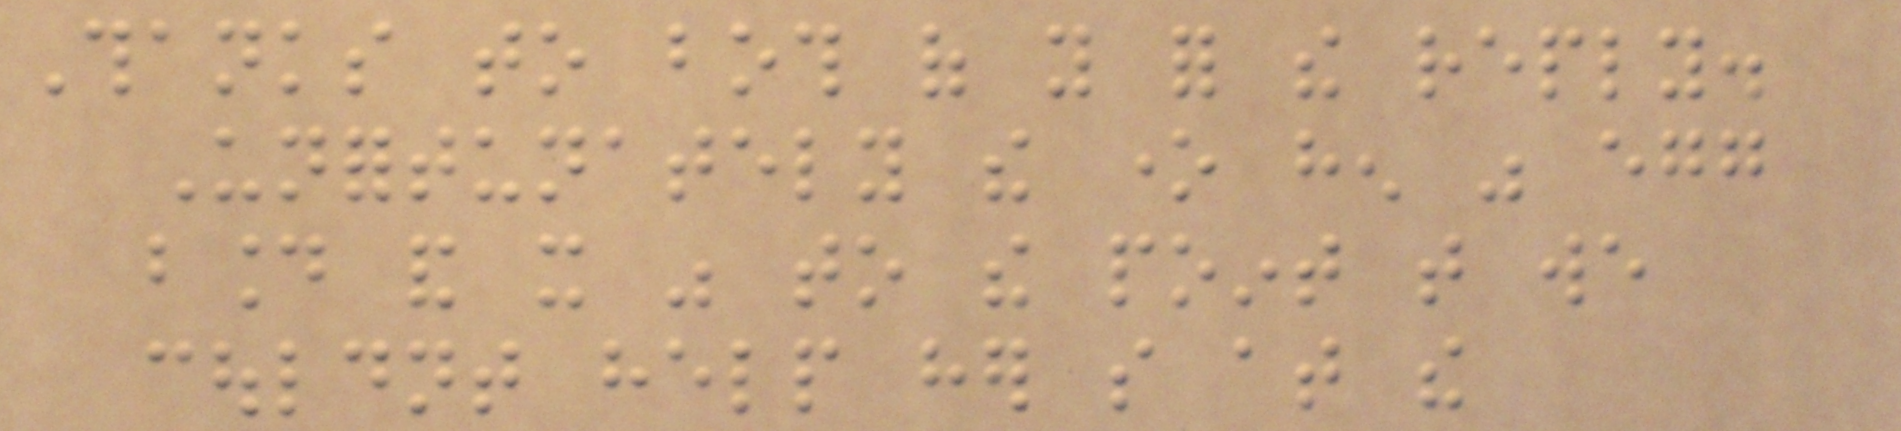Thanks to both of you for the reply.
Unfortunately the one hen was egg
bound and it was to the point that we
couldnt help her so at the
